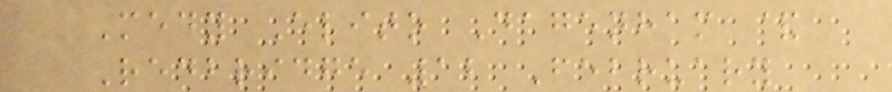Medy Elito Dagenham &
Redbridge 12 February
